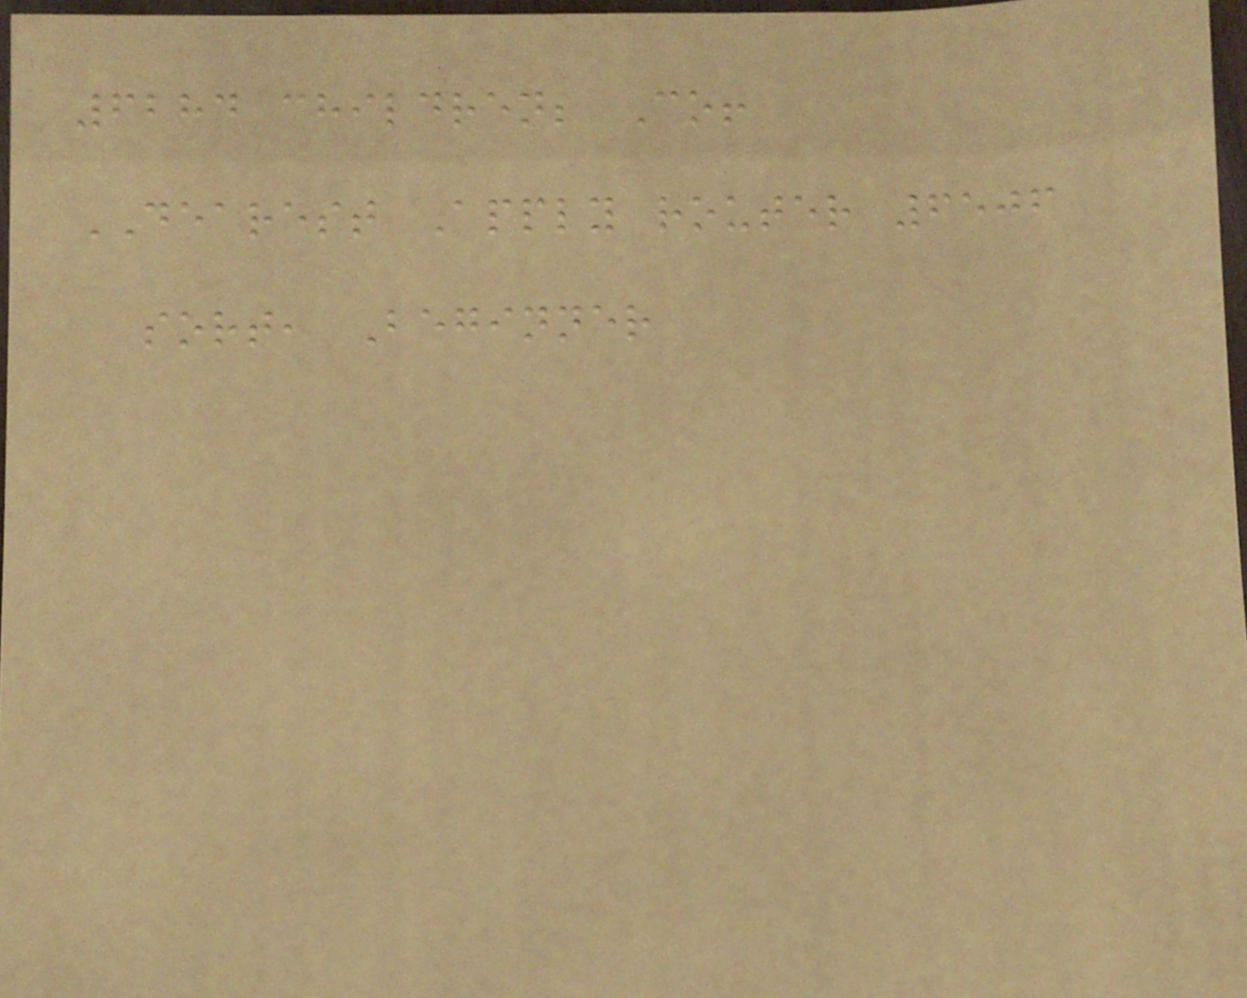6284 children; Co!
DEAREST Apply router 6506
sort, Beginner
